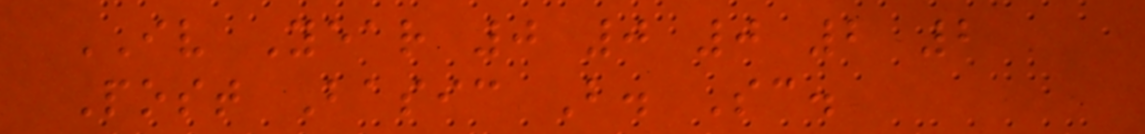IV Year 0 0 0 2 2
Post Basic B. Sc.
